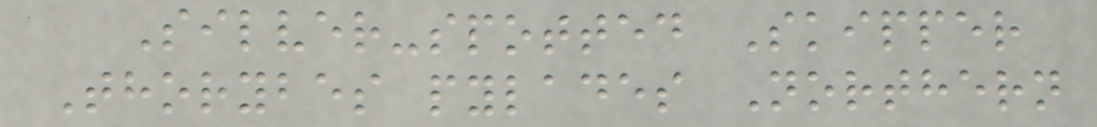Silver-spotted Skipper
Thorybes pylades Northern
